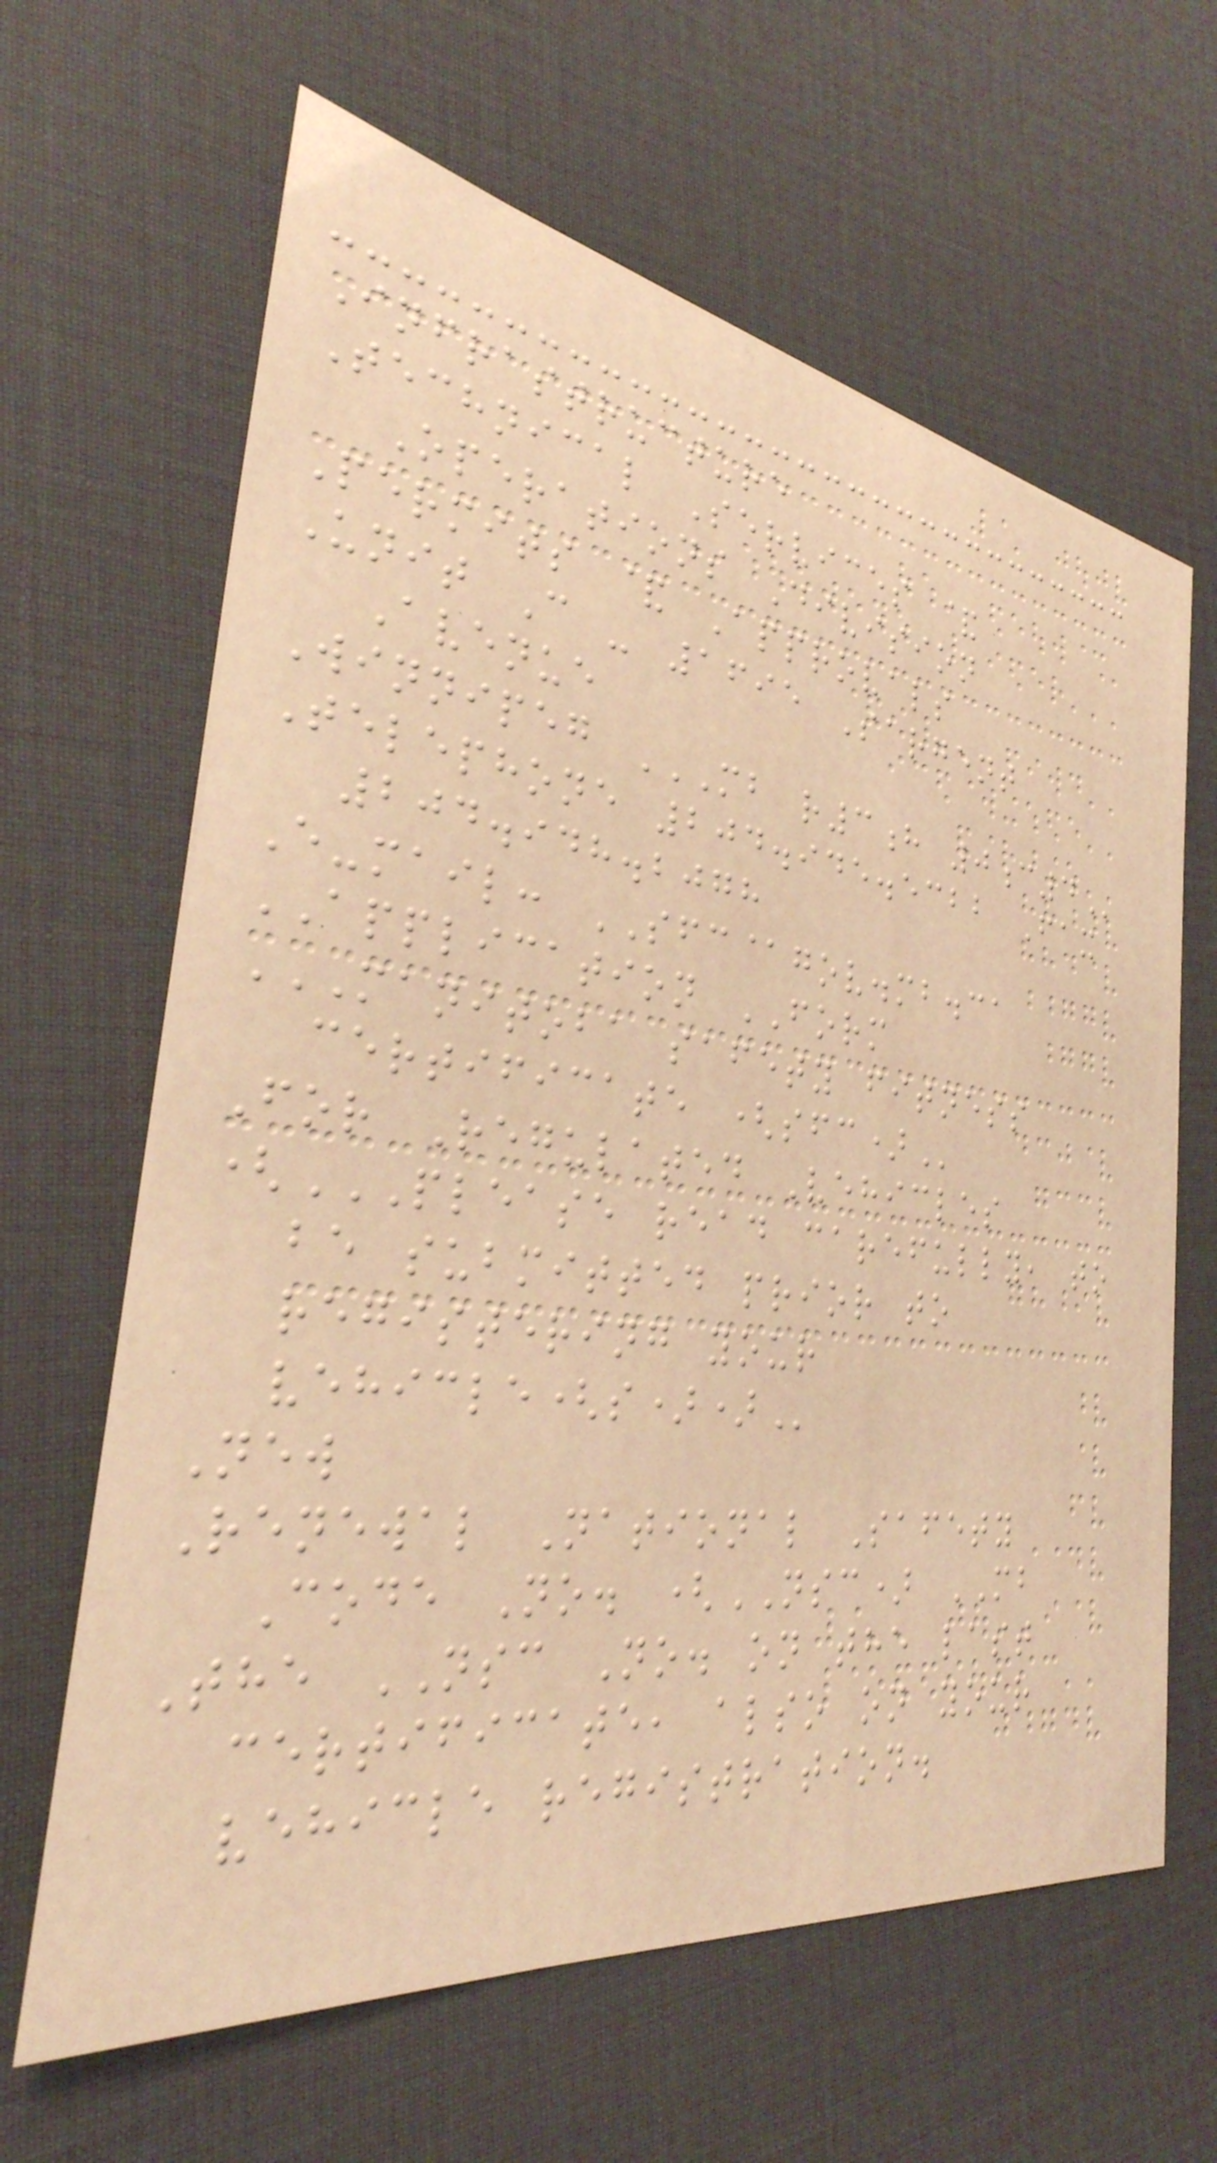Infrastructure
Technical Services &
Operations Division
Permits & Approvals
Unit C - 1695 Sargent
Avenue
Winnipeg MB R3H 0C4
Telephone 204.945.5322 Fax
204.948.2078
E-mail: SFC@gov.mb.ca
APPLICATION FORM
MANITOBA SAFETY FITNESS
CERTIFICATE (SFC)
For Regulated Vehicles
(PLEASE READ CAREFULLY, TO
BE SUBMITTED PRIOR TO
REGISTERING YOUR
VEHICLE(S))
New
Renewal National Safety
Code No. (NSC) MB
The NSC No. on the last
certificate, also on your
vehicle registration.
